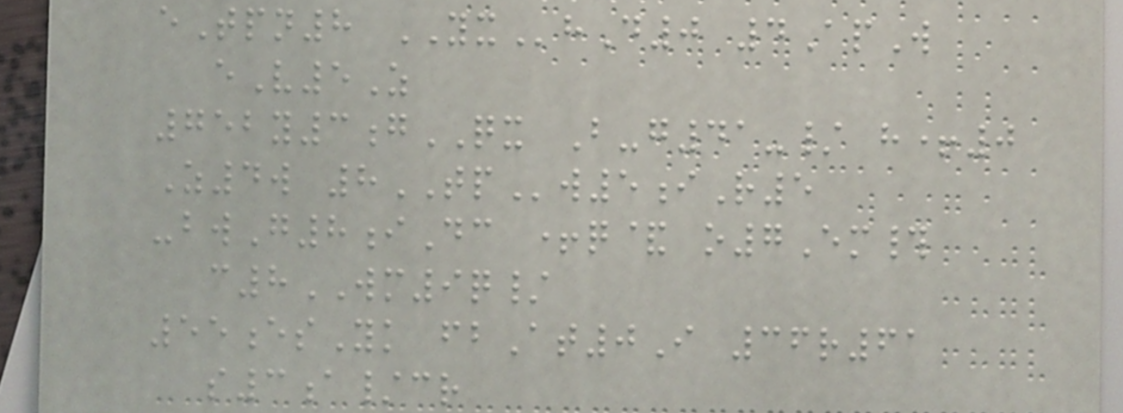eTpn8 YXhD0 4ApW
eV5Z
752y3gQX B-g41-/ h+0
Z4w 8TPw5iR5
-bwG8iDc +q& o7Em#
c8WM9q/
55esYk fbAt0I 36r61
s3a/cr
